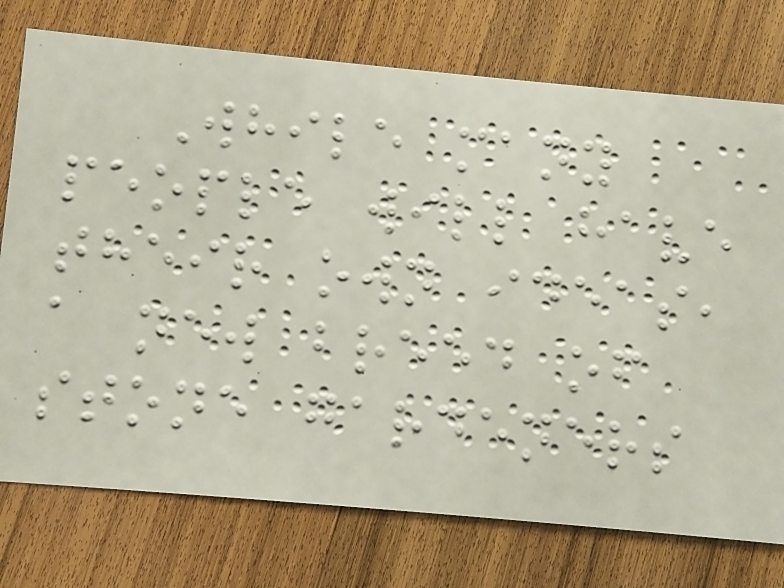While many
people will have
their own ideas,
a new breed of
stone gardeners
